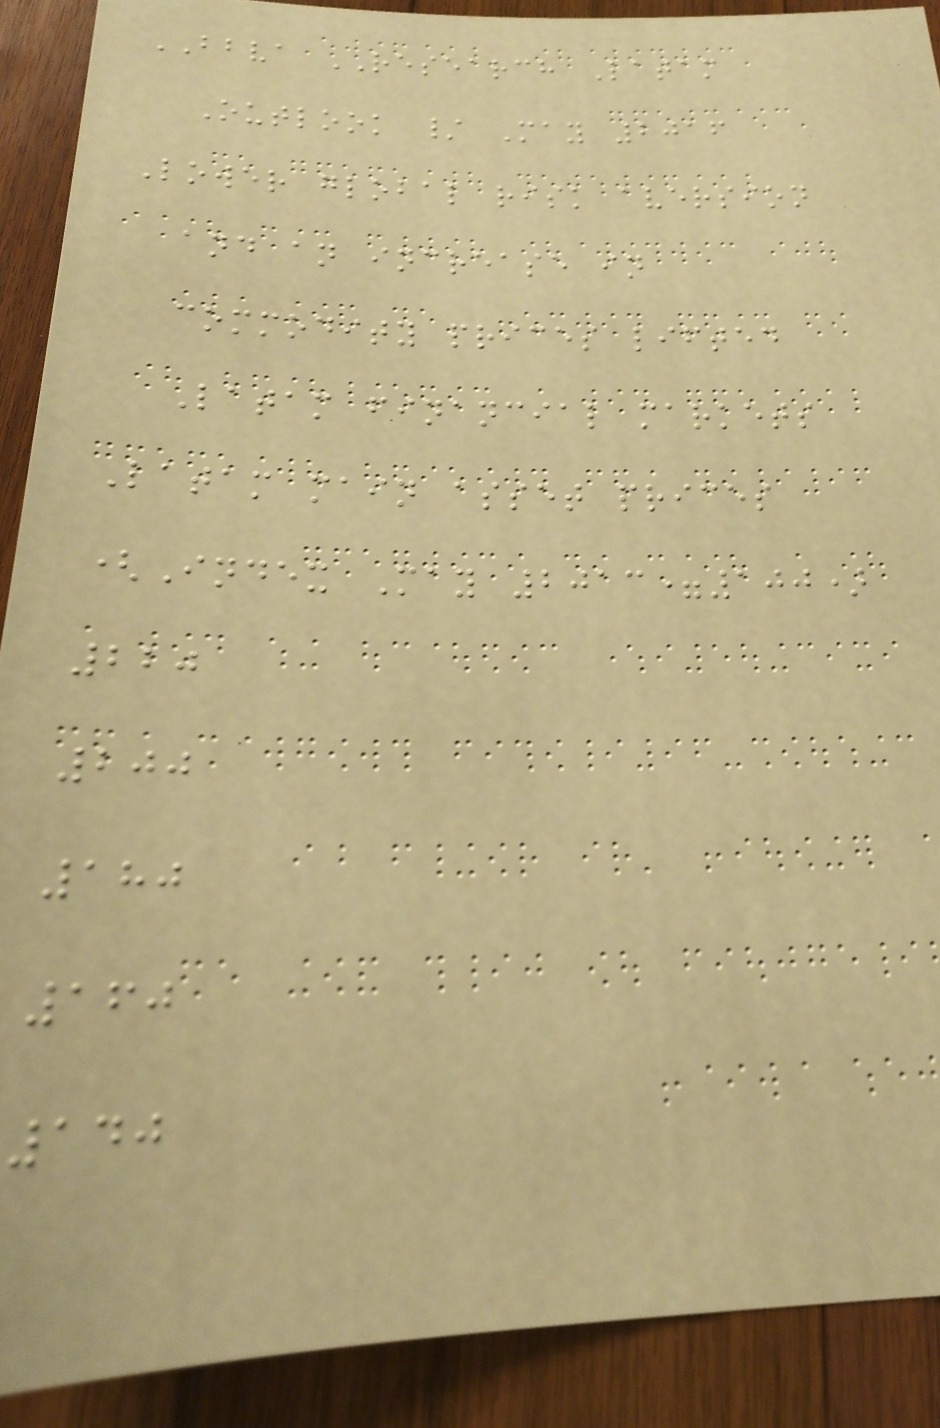BBVA RESEARCH Latam
Outlook / May 2016
Lower global risk aversion
and an increase in
commodity prices lifted
Latam financial markets
Latam main asset prices
(Index May 2013=100)
220
200
180
160
140
